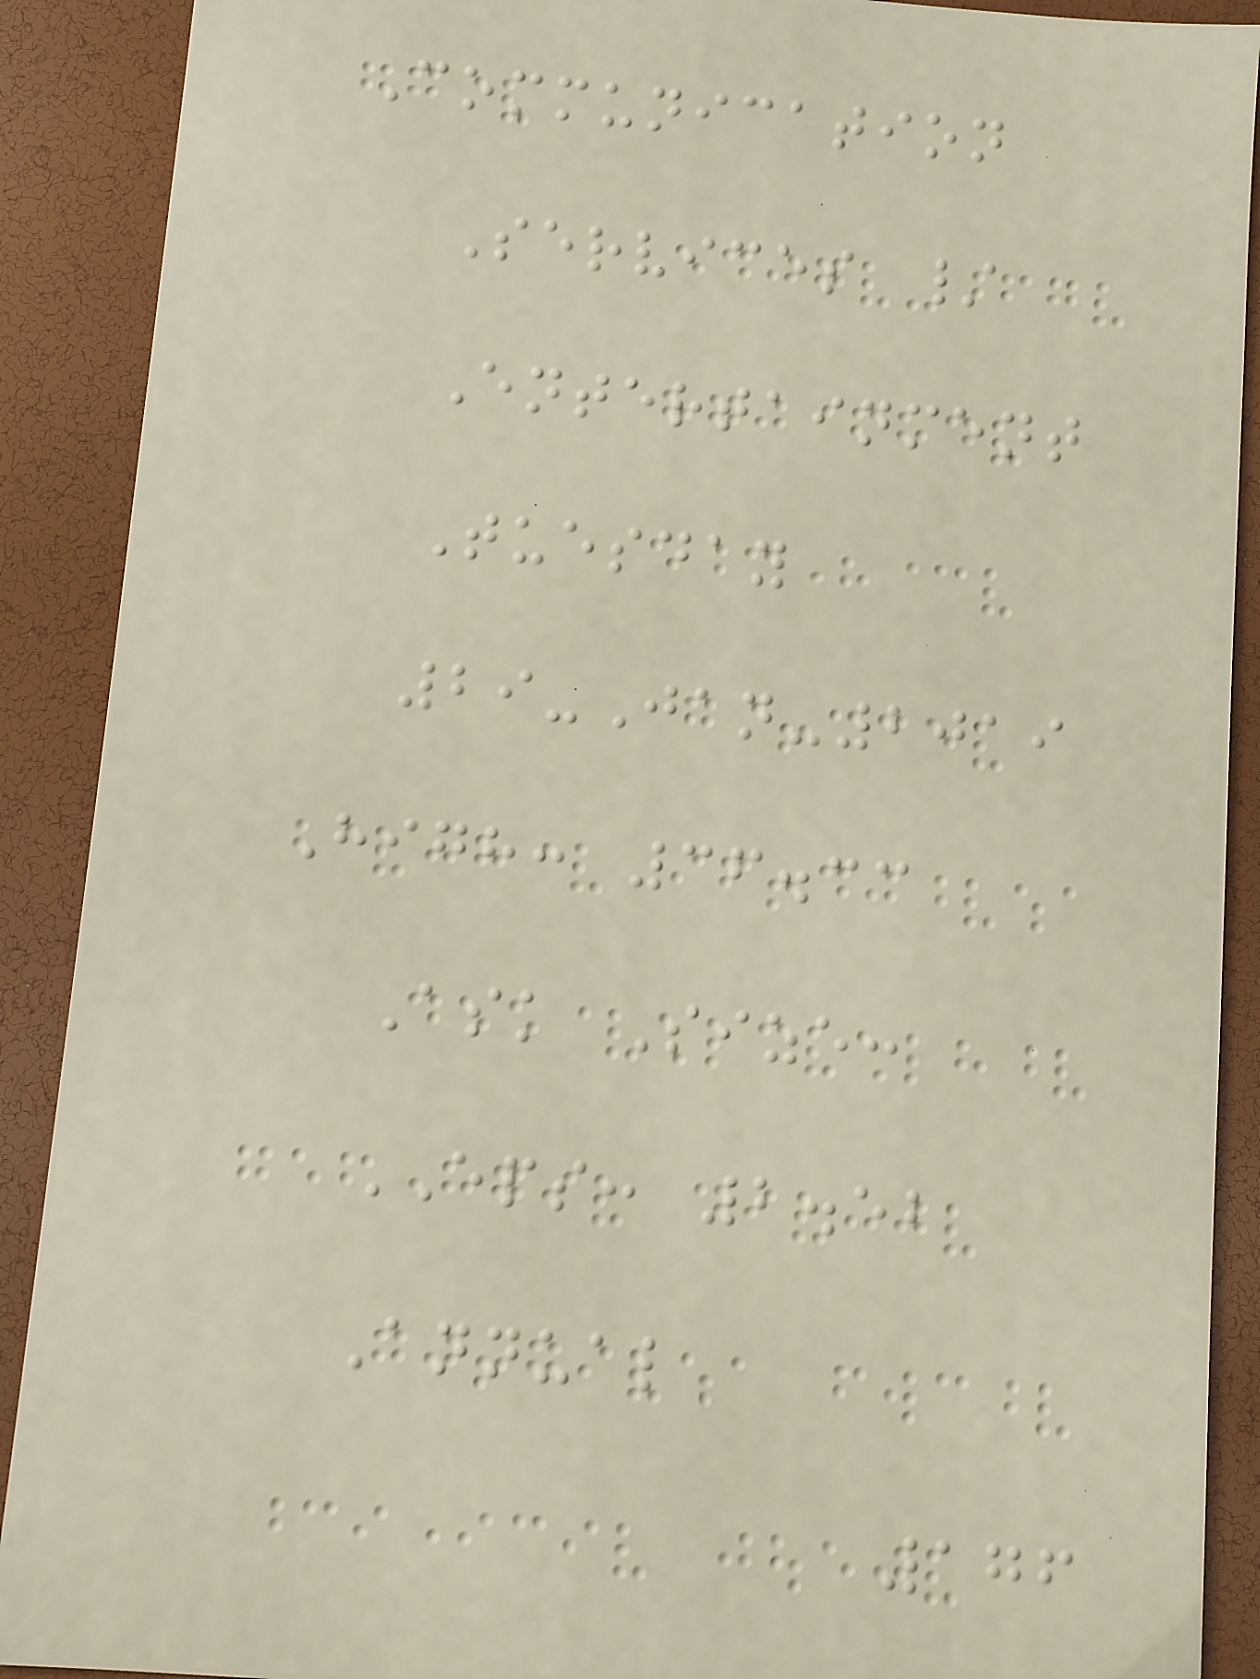Communication
Services /
Entertainment
Tuesday
29-Jan-2019
High: 36.33
Ask Size:
EPS: 2.52
Annual
176
